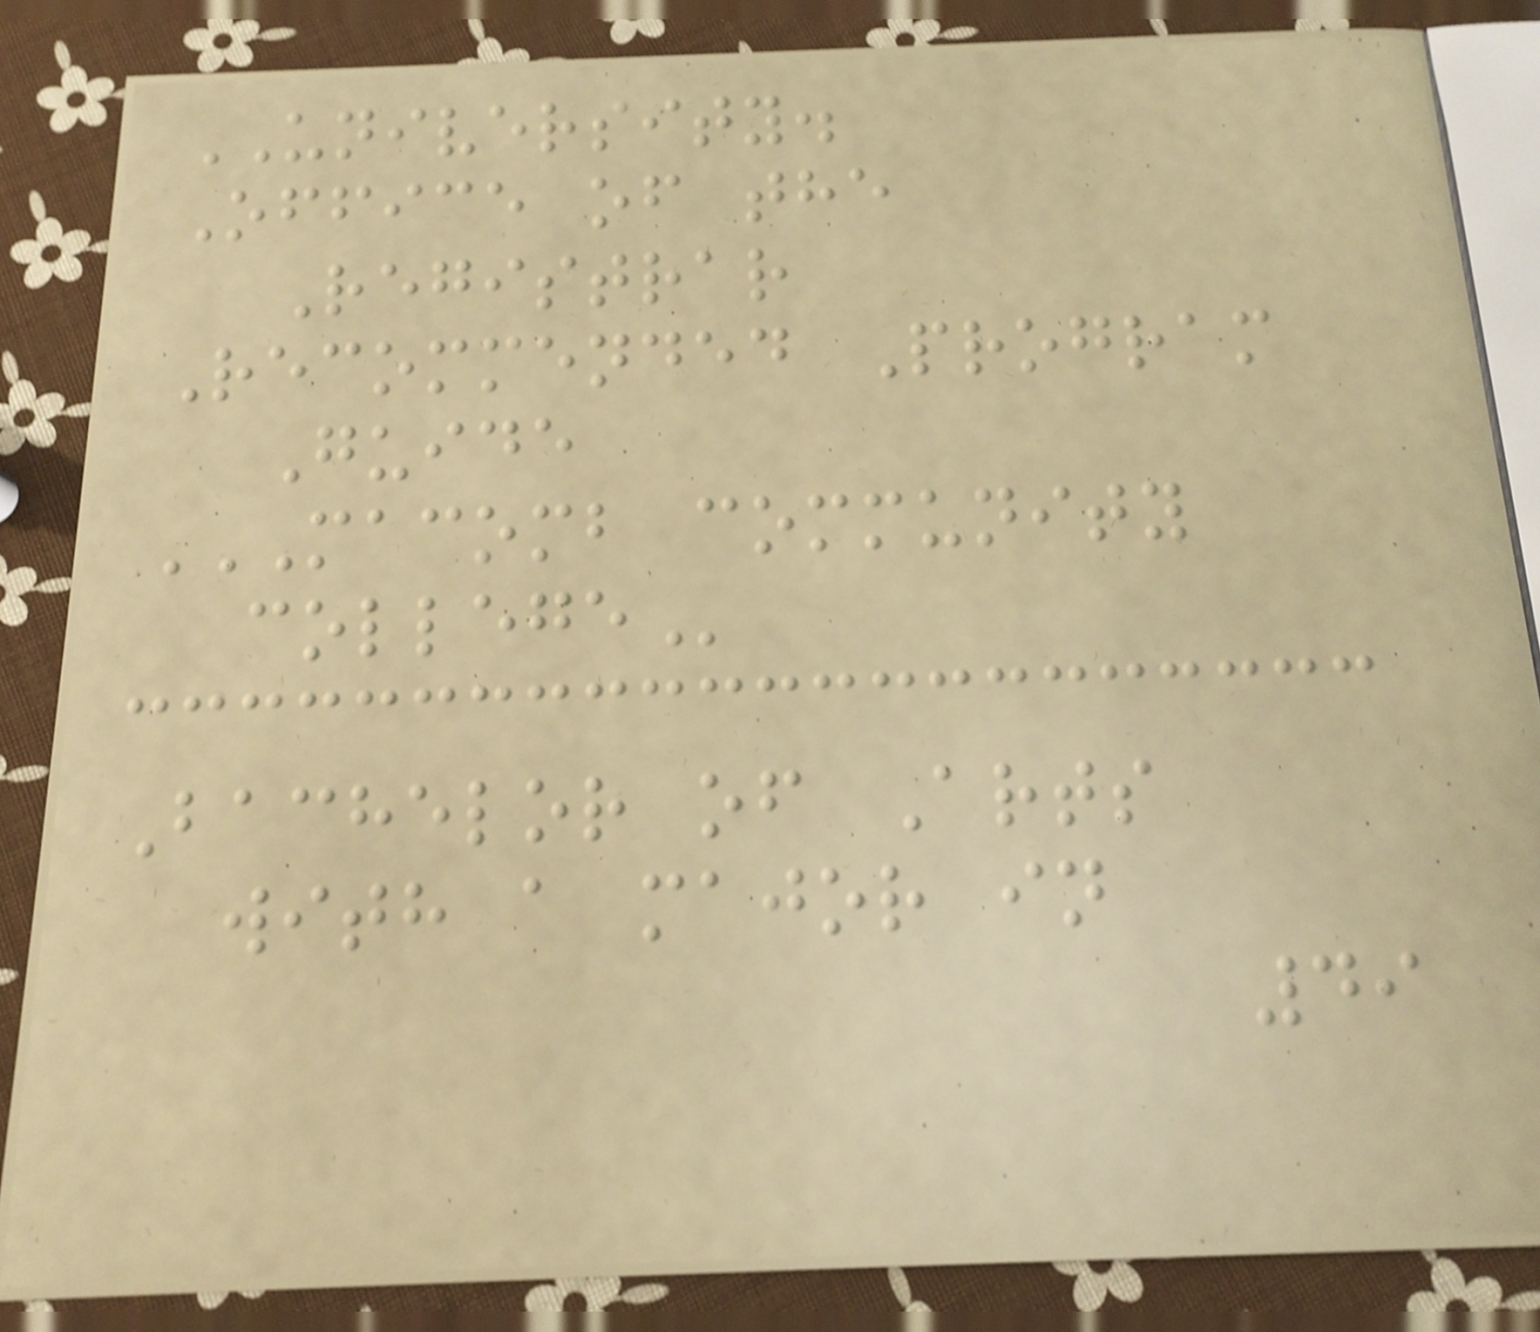UNIVERSITY.
Office of the
Registrar
Recommended Program
Guide
MACOMB COMMUNITY
COLLEGE
Bachelor of Arts
with a major in
49
